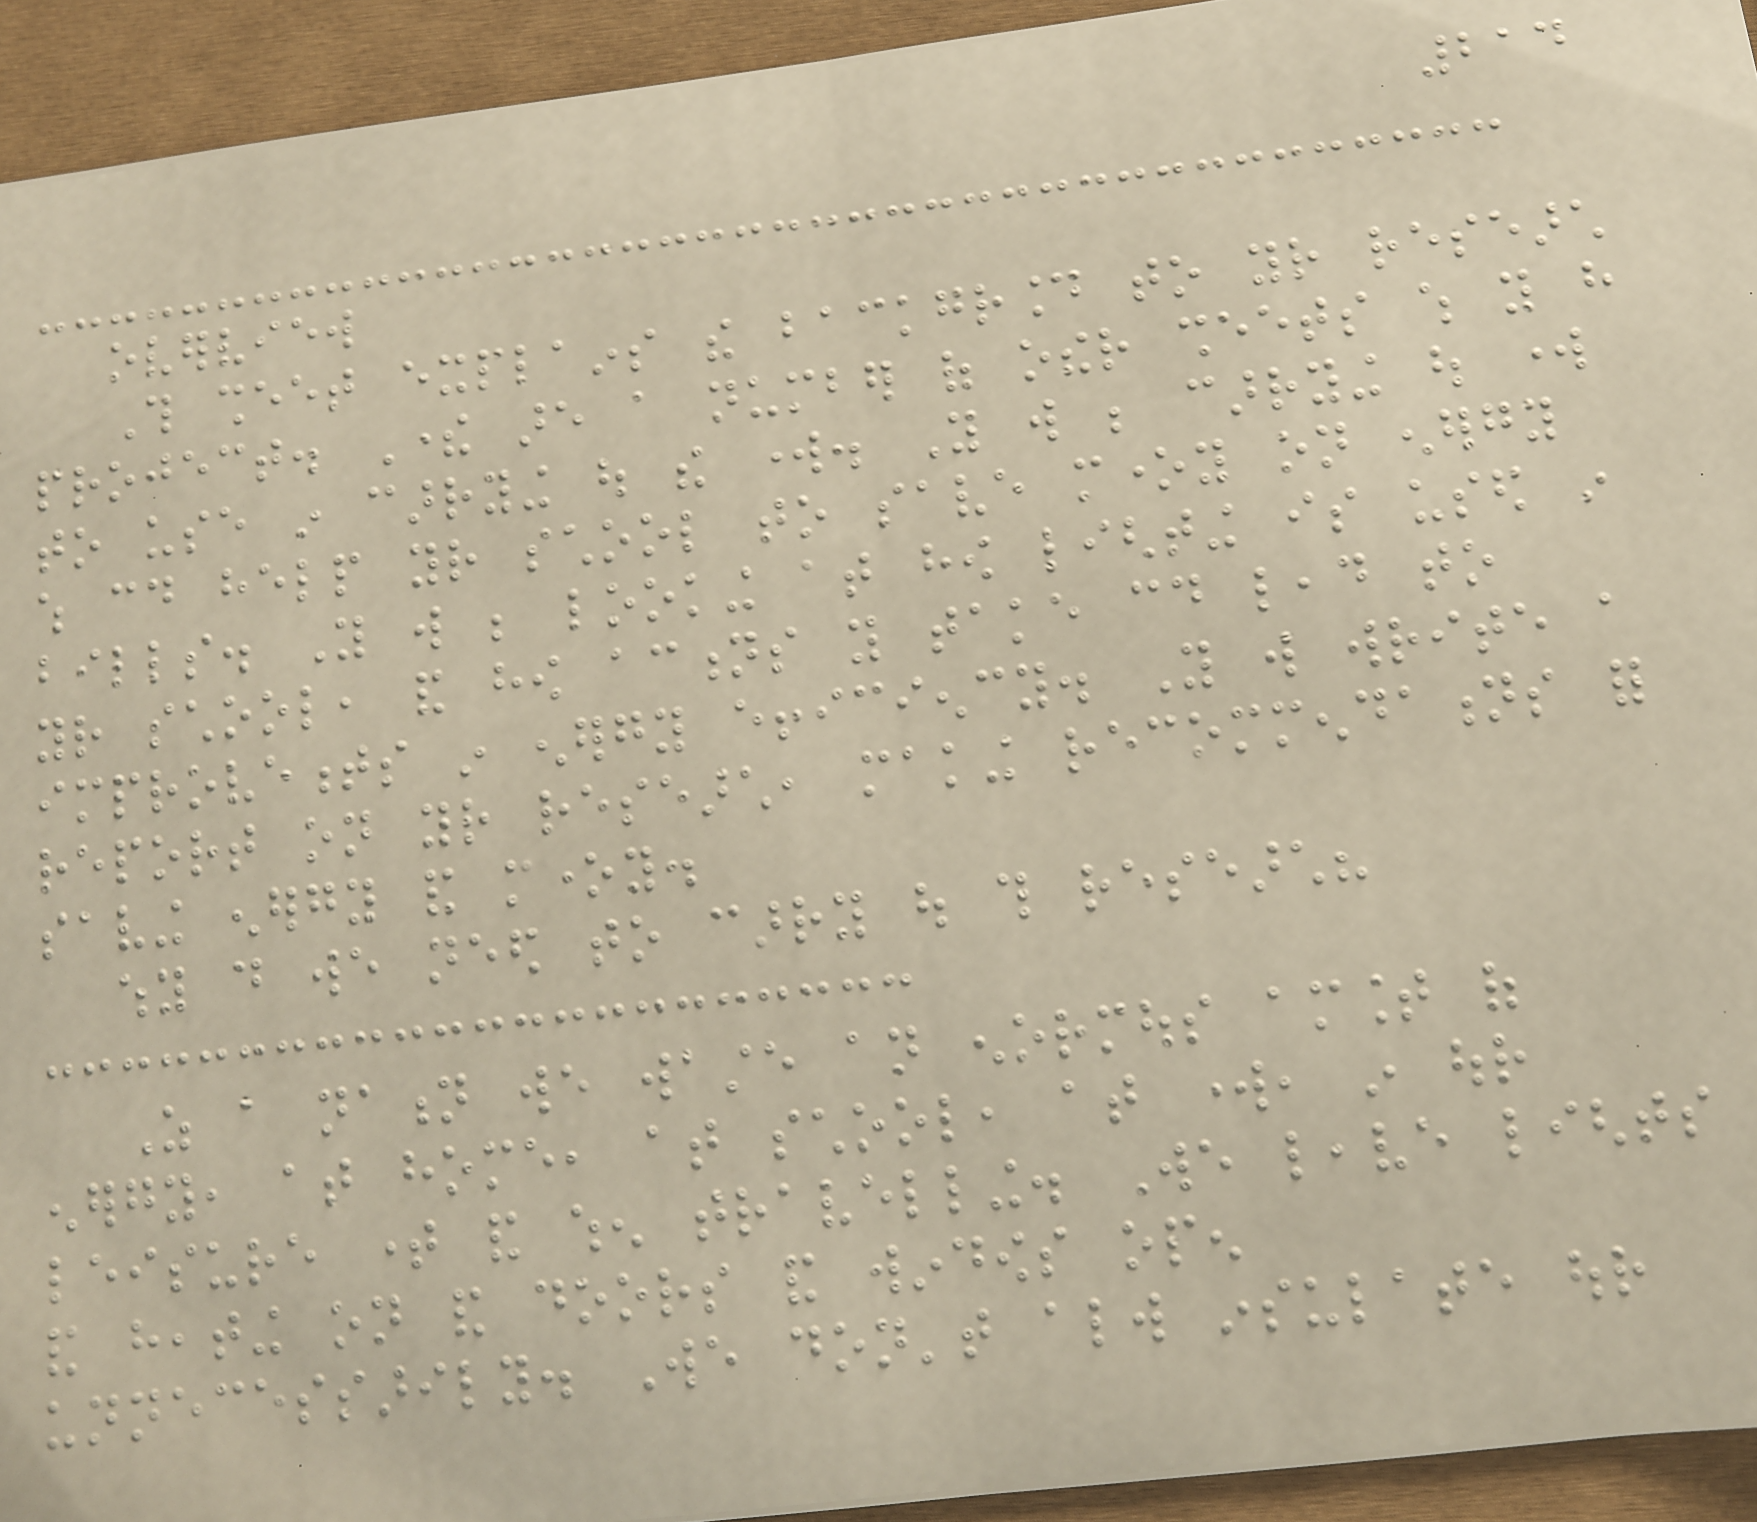214
overview
This sheet explains the background to your research
project. There are a number of other sheets which you have
to use in carrying out the work. You will be carrying out work
which could help your school to save money on energy
bills. You will be looking at how lighting is used in
your school, and how actions you take could lead to
improvements in energy efficiency. You will write a
report on your research, making recommendations for
saving energy and money.
why do we need to carry out this research?
As a nation we waste an enormous amount of
energy, at home, at school, at work, in our
leisure time and when travelling. We leave lights
and heating on and doors and windows open
unnecessarily. We don't always insulate our
